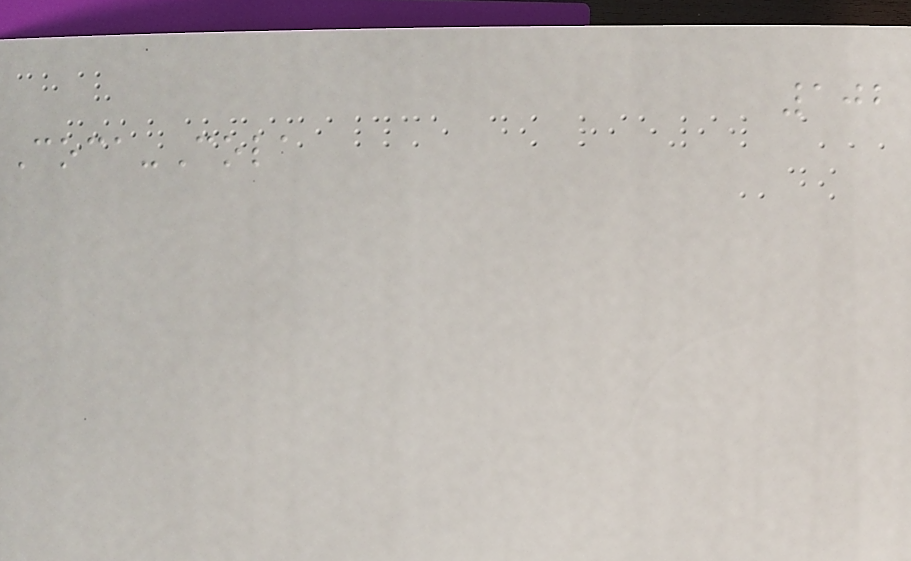102
Coca-Cola
